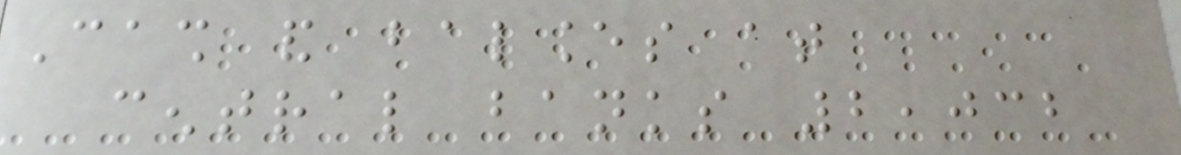Cash and balances at
central banks 2,032
